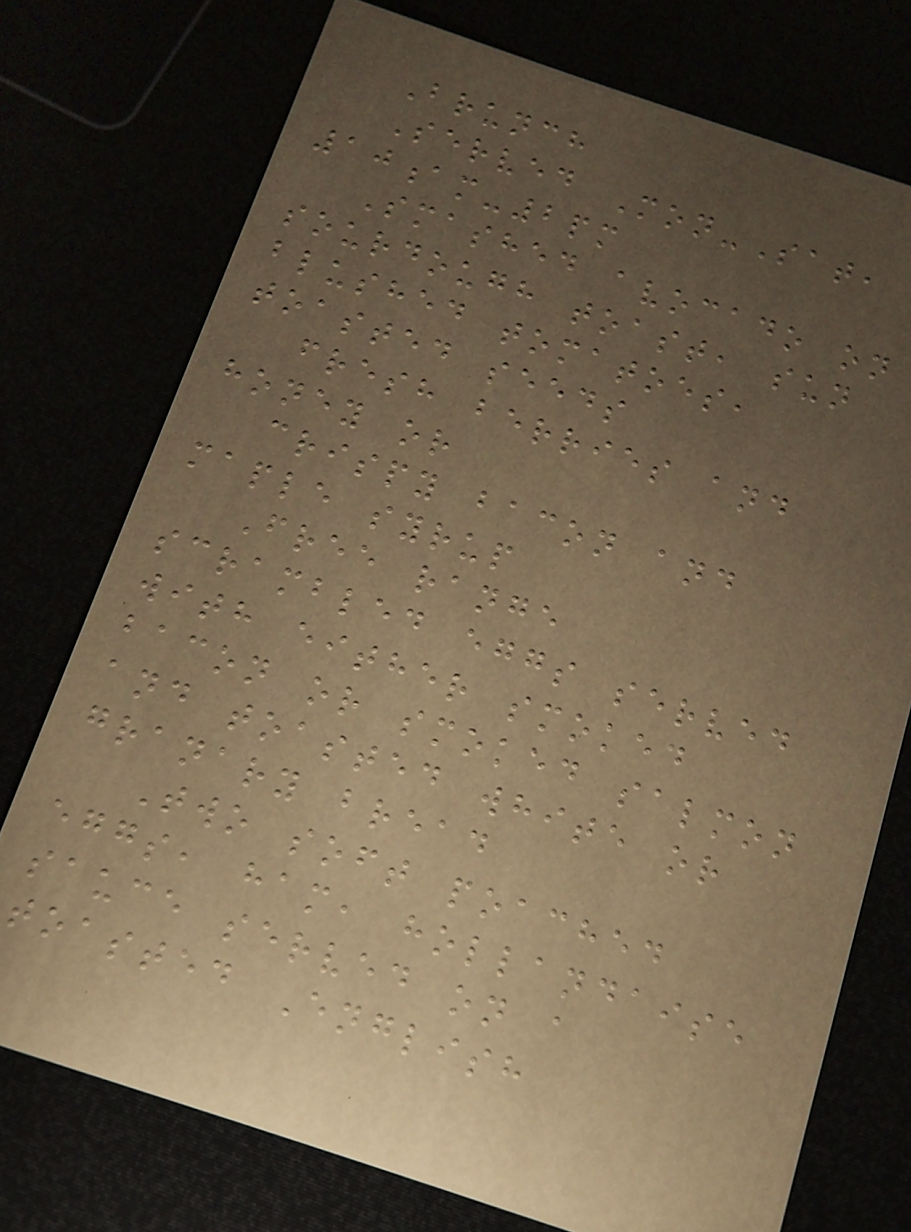Brunch
Served Mon-Sat,
10am-2pm
Smashed avocado on
sourdough toast, sun
blushed tomatoes,
toasted seeds
fresh berries and
honey or
crispy bacon and
maple syrup
Free range
scrambled eggs served
with either smoked
bacon or smoked salmon
and toasted white or
granary bread
Two soft poached
eggs, ham, hollandaise
sauce served on a
toasted English
